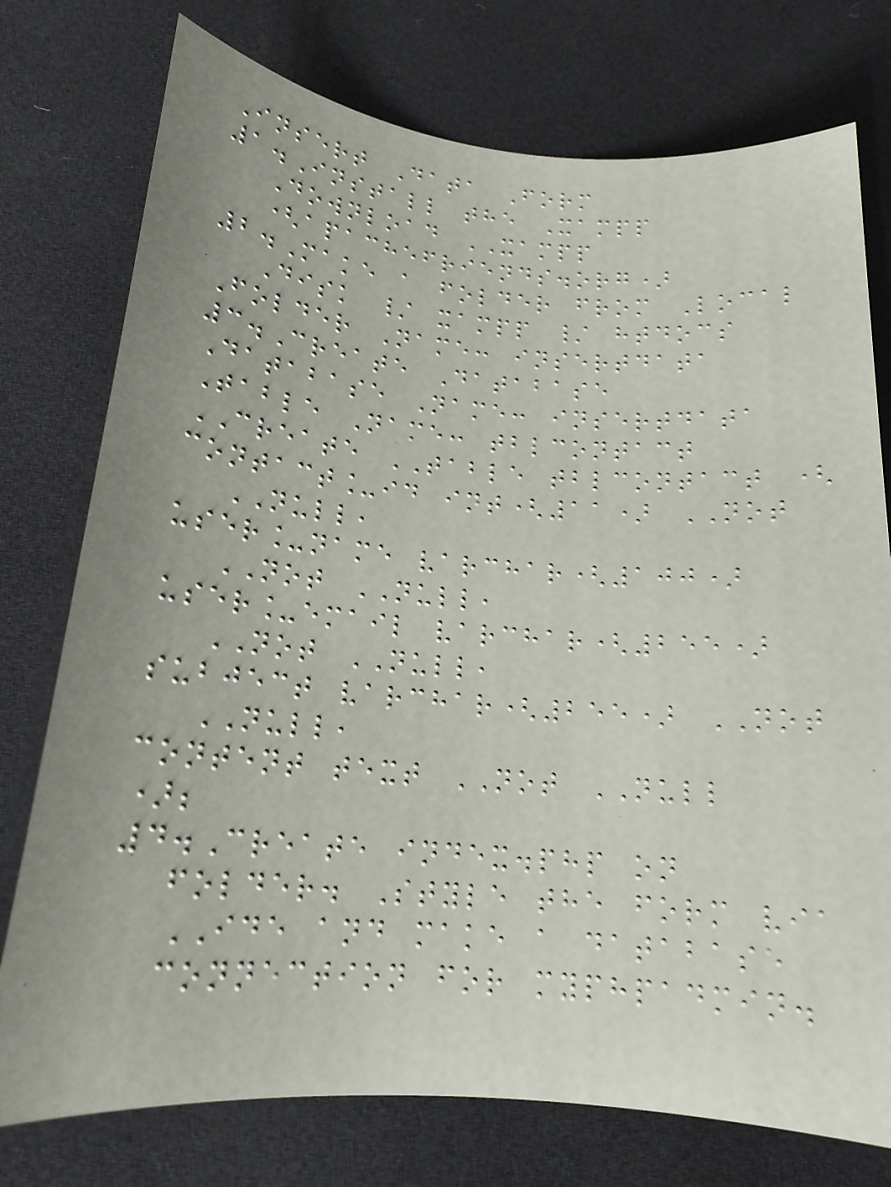Insert Data Form
1.Install the Xampp
Download XAMPP
(apachefriends.org)
2.Make a folder from Local
Disk / xampp / htdocs
Folder Name: insertdata
3.Create Database
Database Name: insertdata
Table Name: tblcontact
CREATE TABLE tblcontact (
contact_id int(11) NOT
NULL,
user_name varchar(100)
NOT NULL,
user_email varchar(255)
NOT NULL,
subject varchar(255) NOT
NULL,
content text NOT NULL
);
4.Create index.php on
folder. Style the form via
IDE and make a database
connection for myphpadmin.
